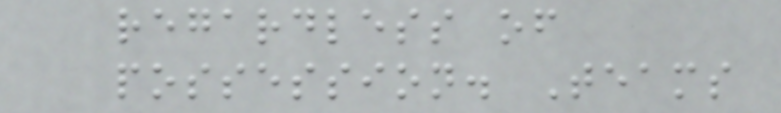regardless of
possession. Teams
